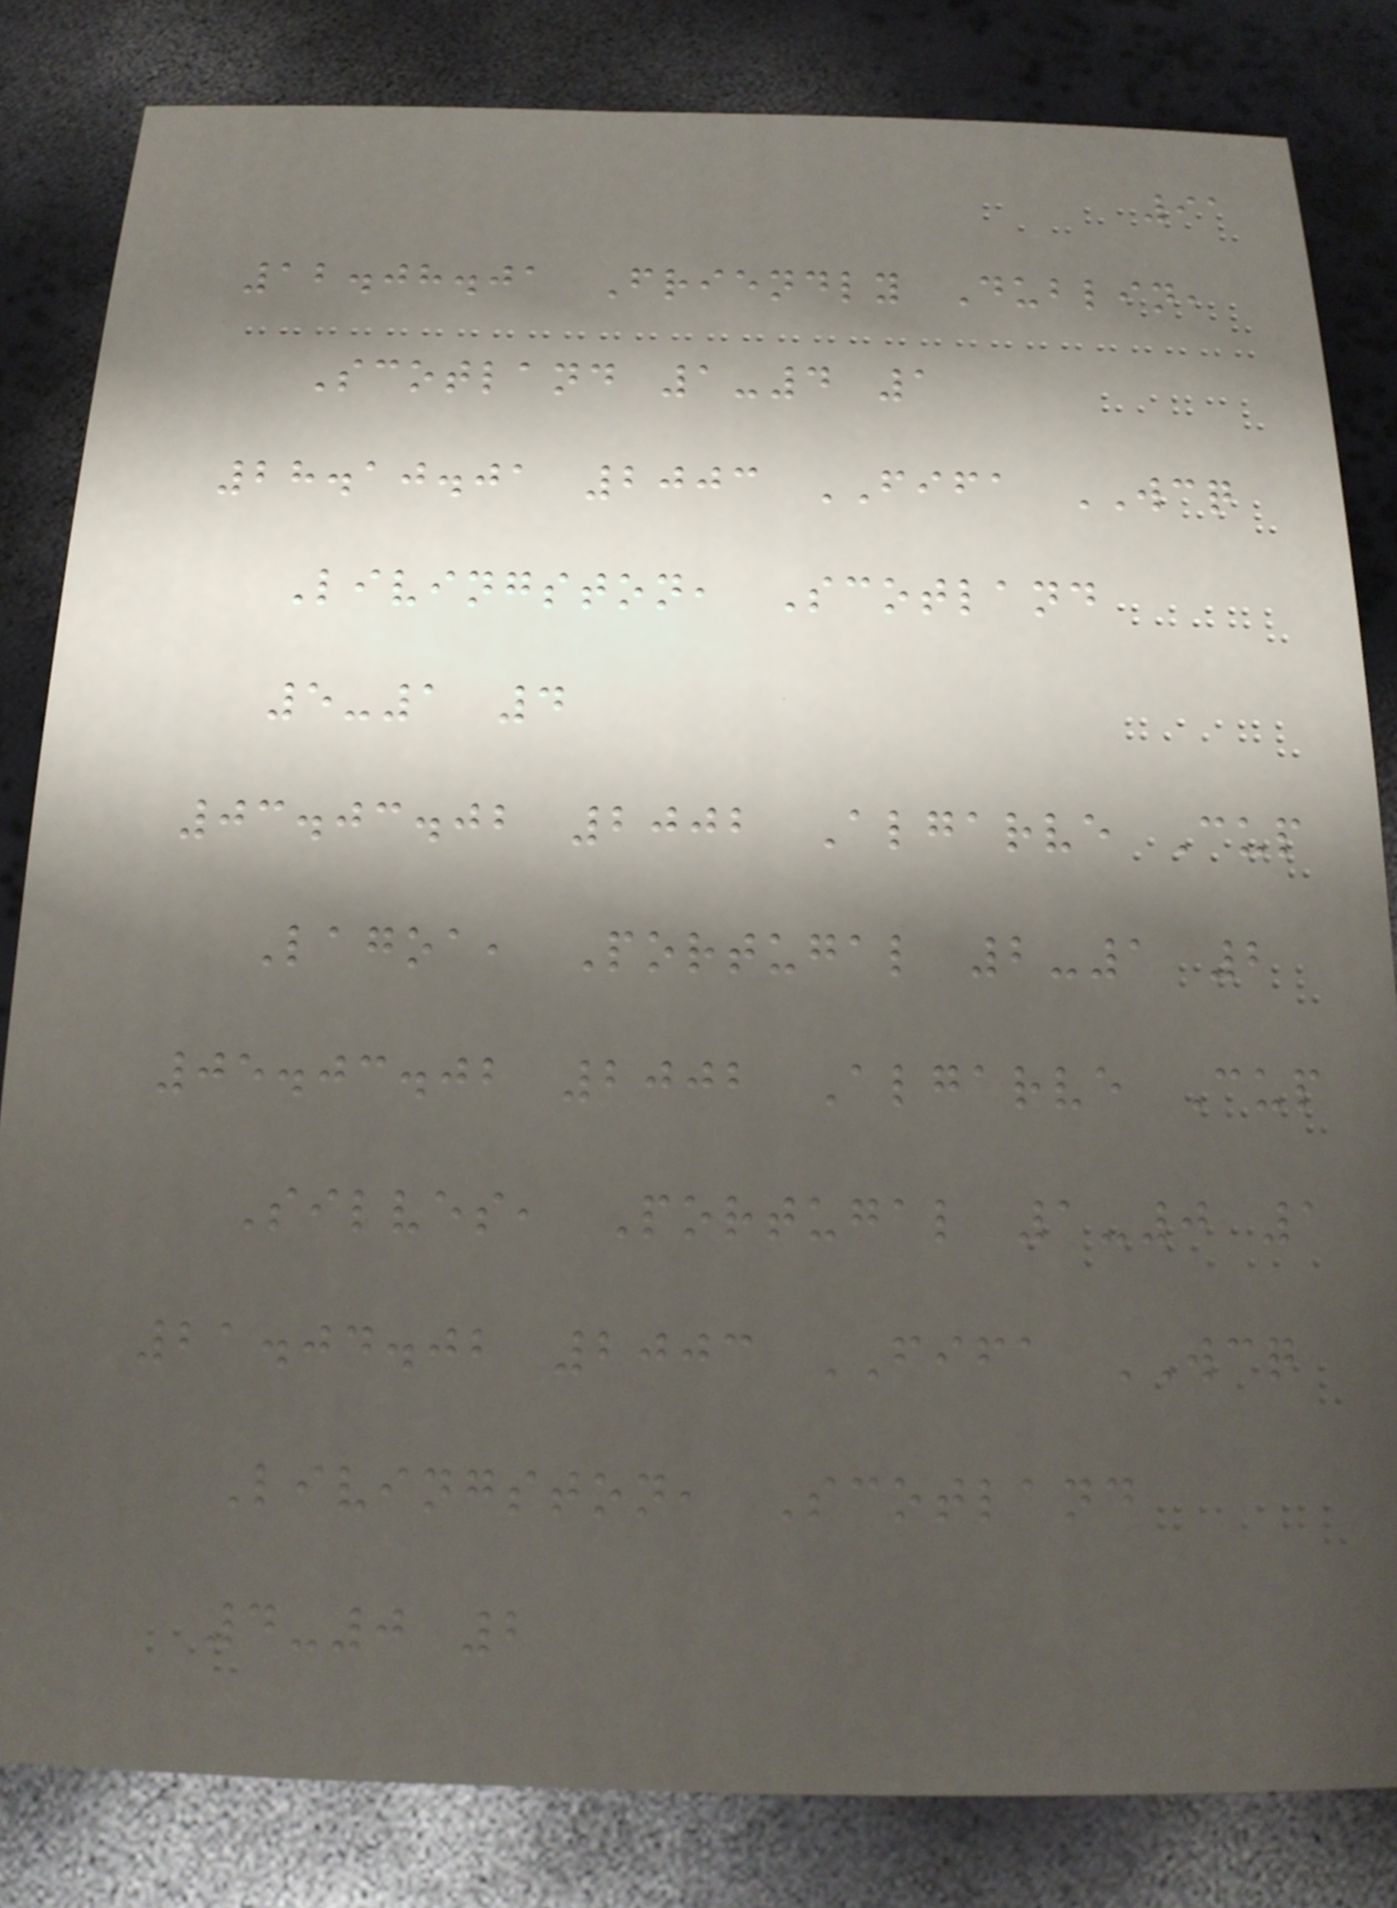91
12.08.01 Friendly Dublin,
Scotland 1-4 1
28.10.01 2003 FIFA WCQ
Livingston, Scotland
5-1 4
03.03.02 2002 Algarve Cup
Lagoa, Portugal 2-1 2
05.03.02 2002 Algarve Cup
Silves, Portugal 1-0 1
21.04.02 2003 FIFA WCQ
Livingston, Scotland
4-0 2
